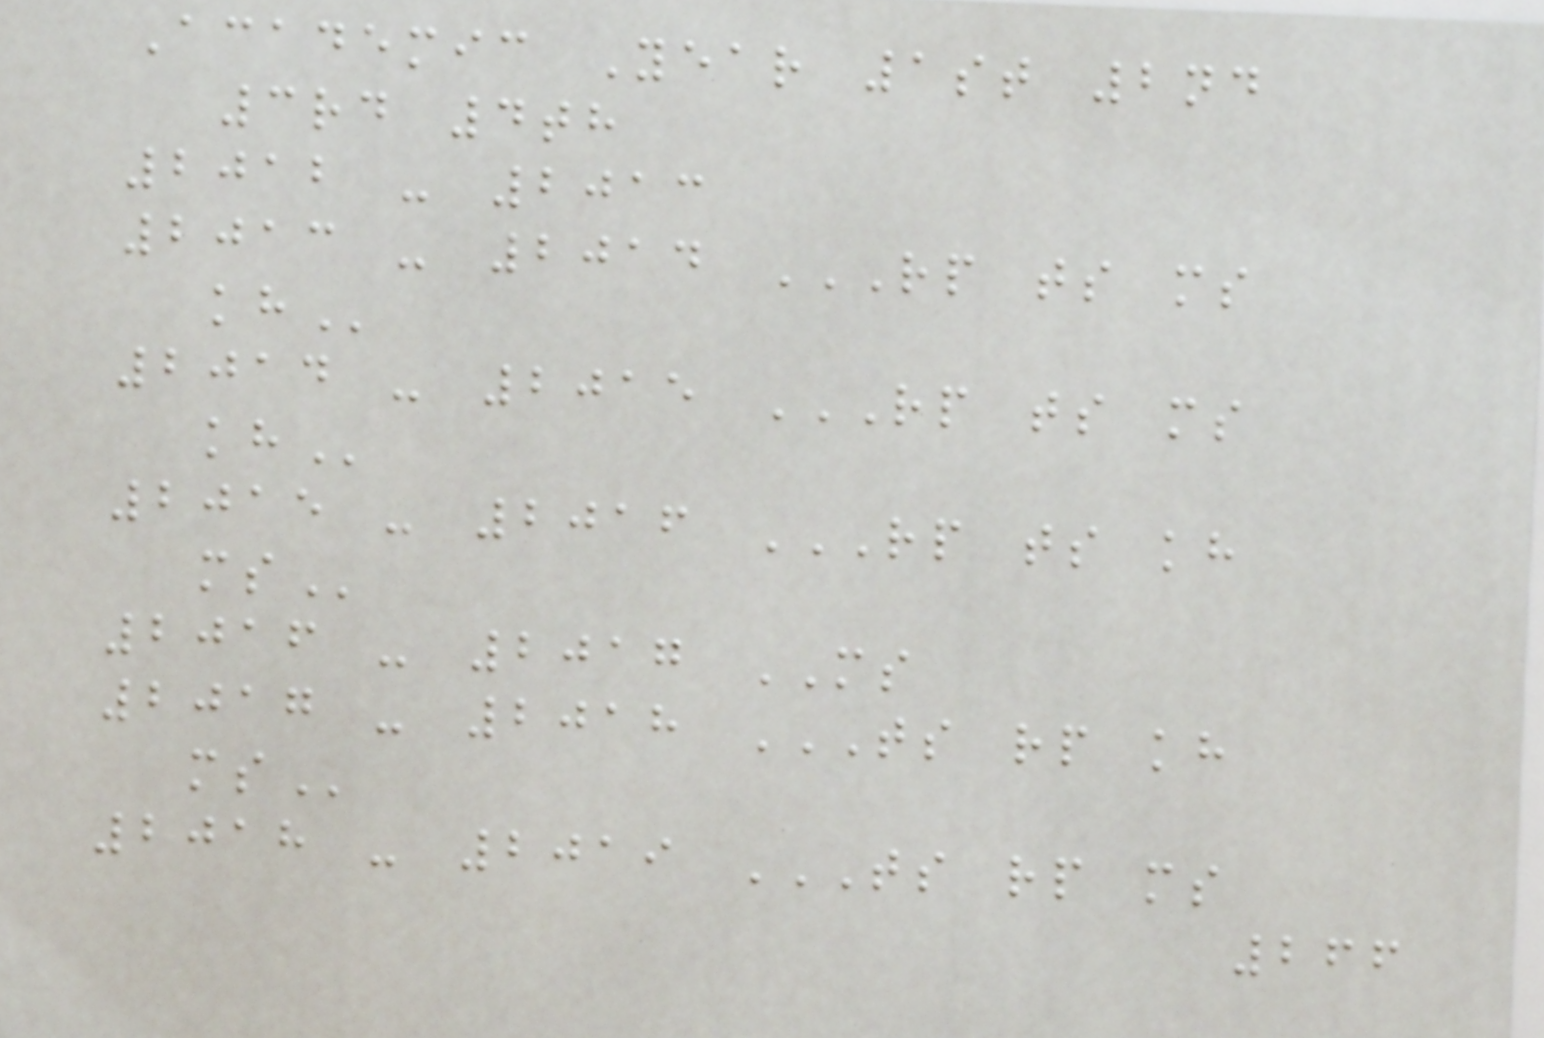Academic Year 1st 2nd
3rd 4th
2012 - 2013
2013 - 2014 RP TS MS
KH
2014 - 2015 RP TS MS
KH
2015 - 2016 RP TS KH
MS
2016 - 2017 MS
2017 - 2018 TS RP KH
MS
2018 - 2019 TS RP MS
266
